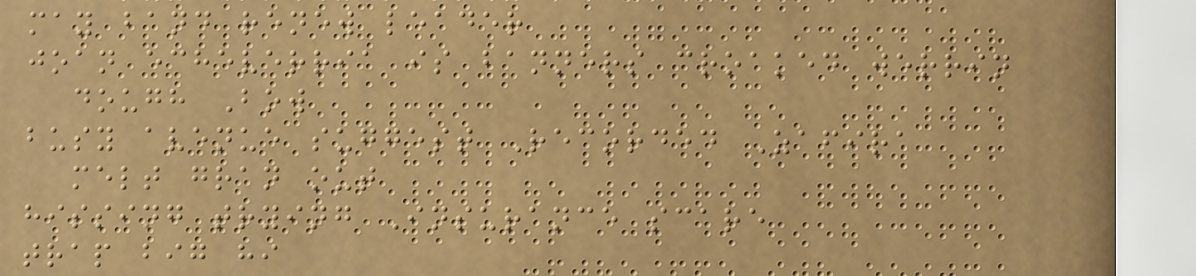may band renew leader
joan echeverria is banners croaked werrin
dough Bow
busy avenue suggest Recorded Zafira
melt gran out
hissing trying Insurance scare
trap big hi
